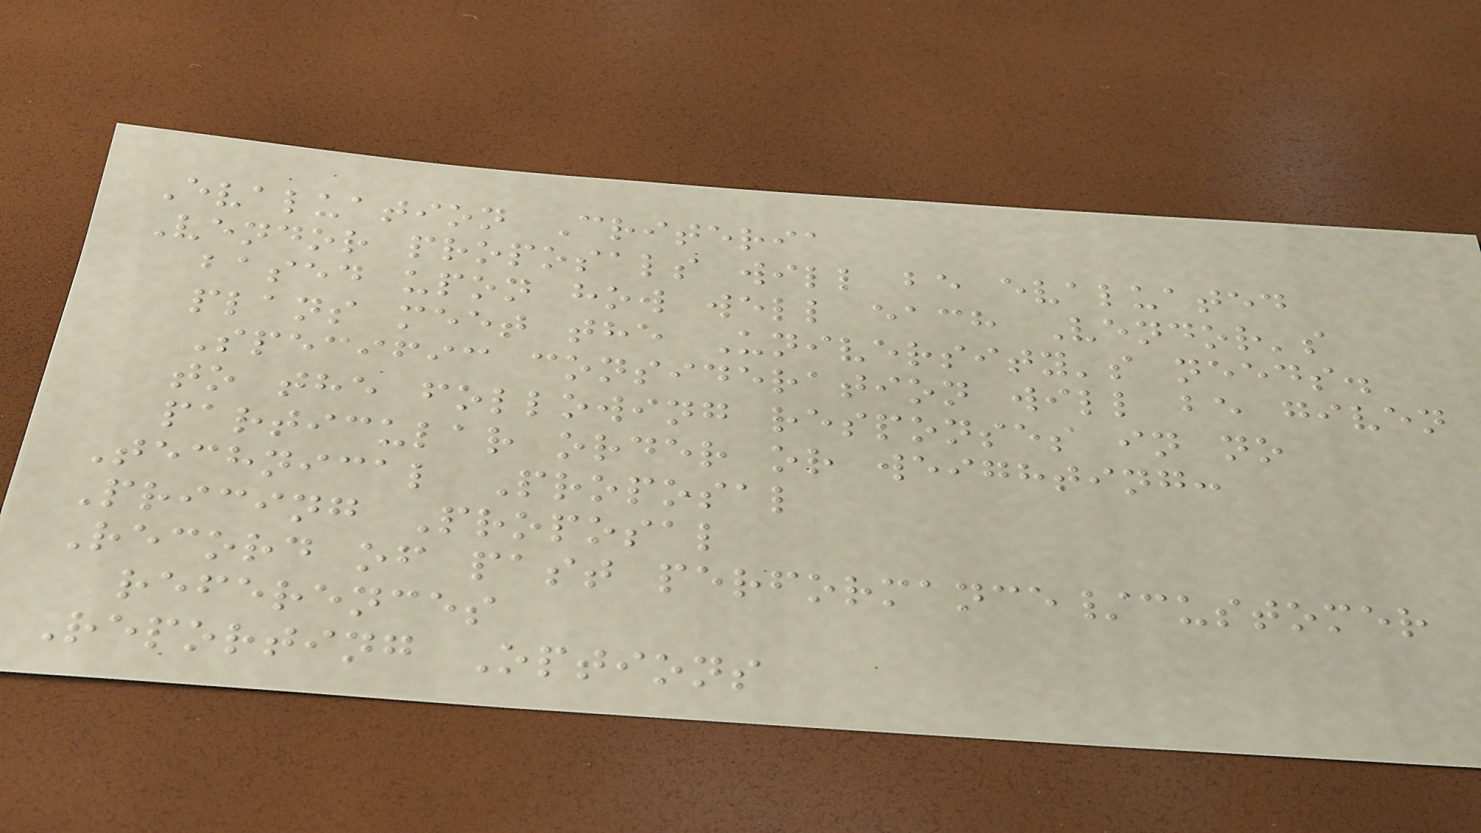Evaluation Criteria
Vendor proposals will be evaluated
based upon how well each Vendor's
plans meet the University's needs.
Specific consideration will be given
to the following responses in no
particular order or weighting:
Technical Proposal
Pricing Proposal
Record of past performance/customer
references
Reporting Options
